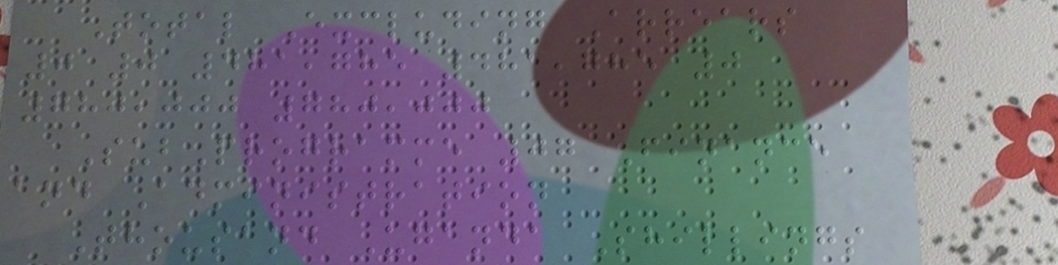Total Excluding Arrears
0 0 481,785 481,785 0
780,000 780,000
SubProgramme 07 Finance
and Administration
Thousand Uganda Shillings
